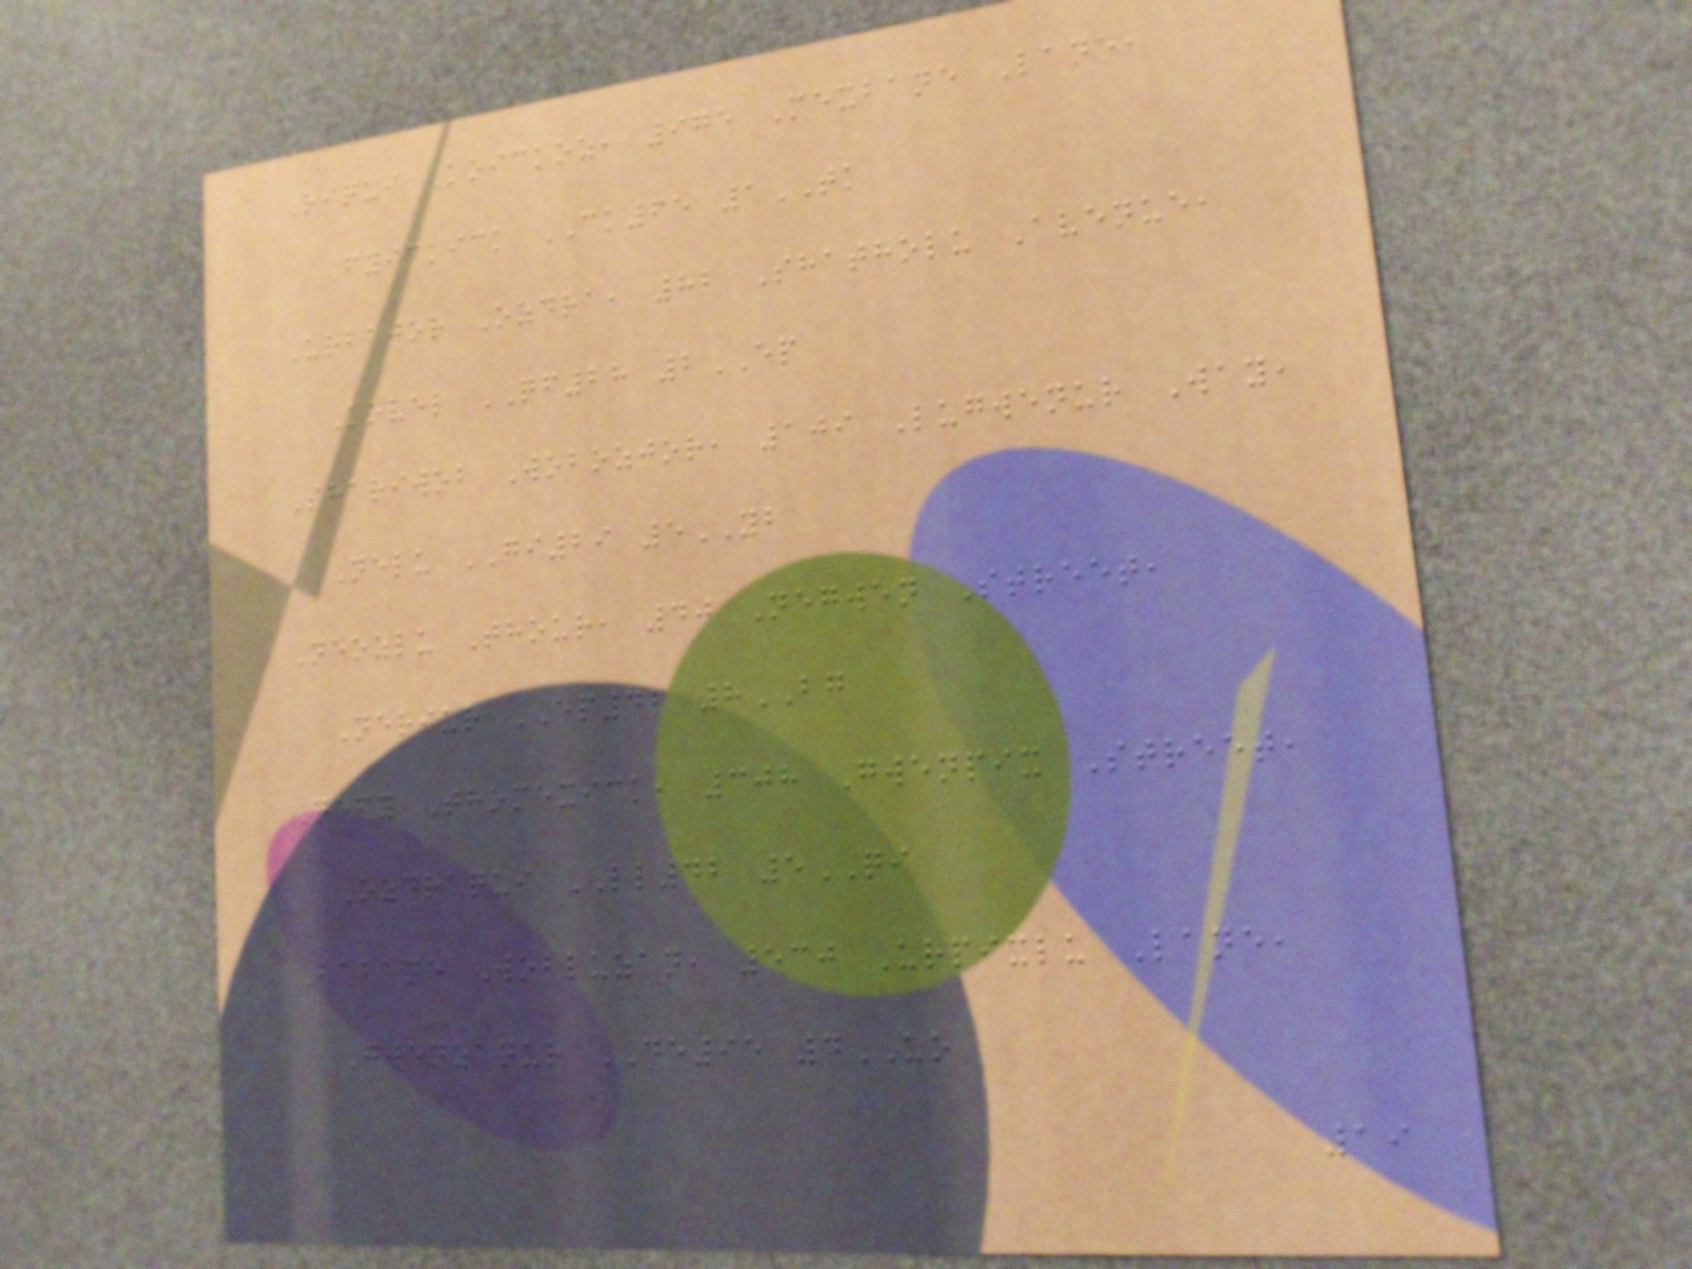Riqui Koickoz, 975 Mexbane Lane,
Fyickick CK65 1TK
Urbajor Ozdra, 82 Shatholu Avenue,
Kovel QF28 2EP
Shariwob Wobozjor, 109 Lugwenur Way,
Nelu GI29 5YB
Neozlu Thour, 40 Negwen Street,
Neriur EP42 8BG
Nefy Thomexick, 308 Gwenpix Street,
Ozdraqui LL42 5QI
Babane Wobluzan, 530 Urpixlu Lane,
Gwenzanur DE95 4UO
19
